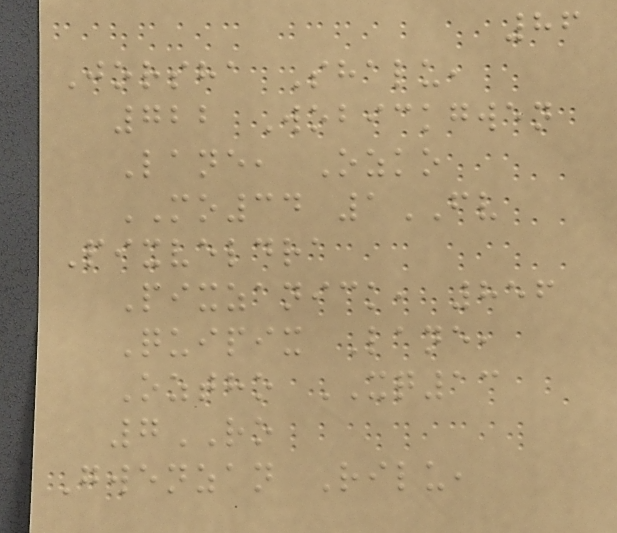86
Jorsha Shalu,
722 Wobickgwen
Lane, Ozko
MO34 1FV
Pixveldra
Pixzanick, 856
Quipix Lane,
Oztho XQ13
7RO
Gwenzan Rilu,
